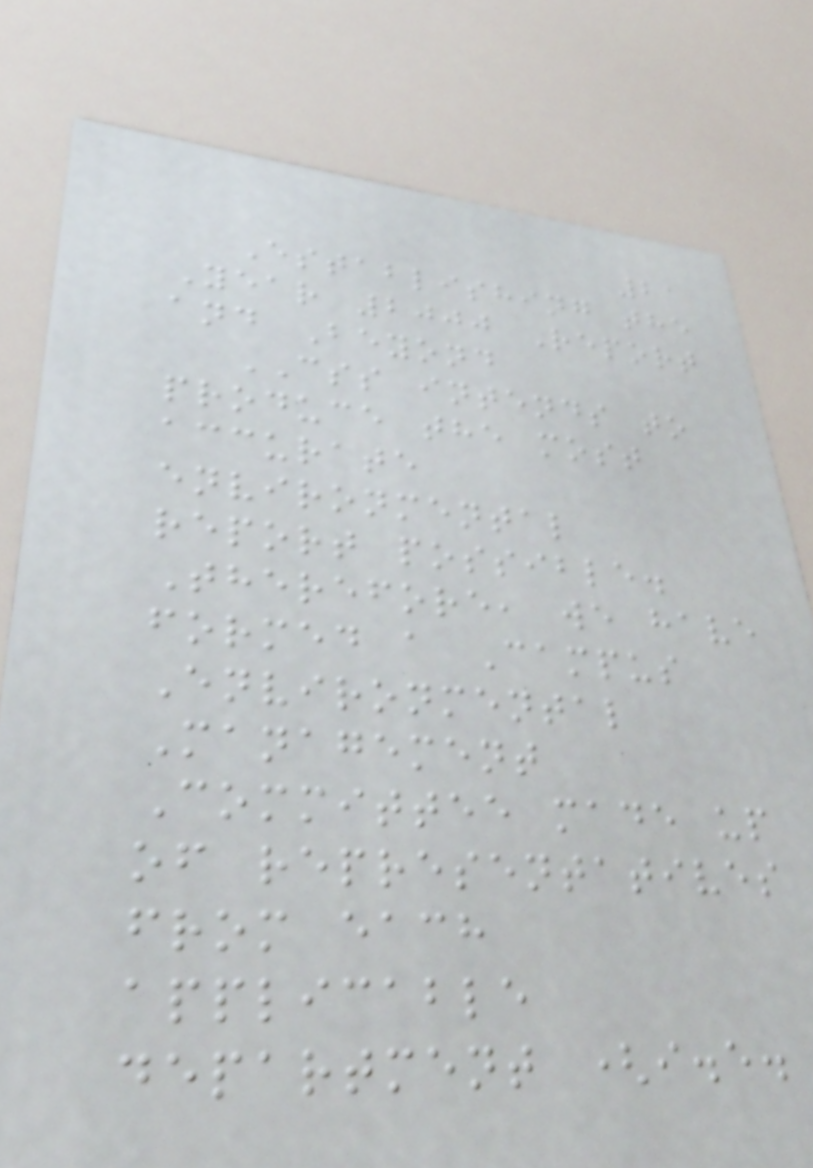21
Establishing the
Year 2000 Report
and Beyond
CSS intends to
produce the most
accurate
environmental
report possible.
Therefore, we have
formed a Campus
Environmental
Management
Committee made up
of representatives
from each
applicable
department (i.e.
